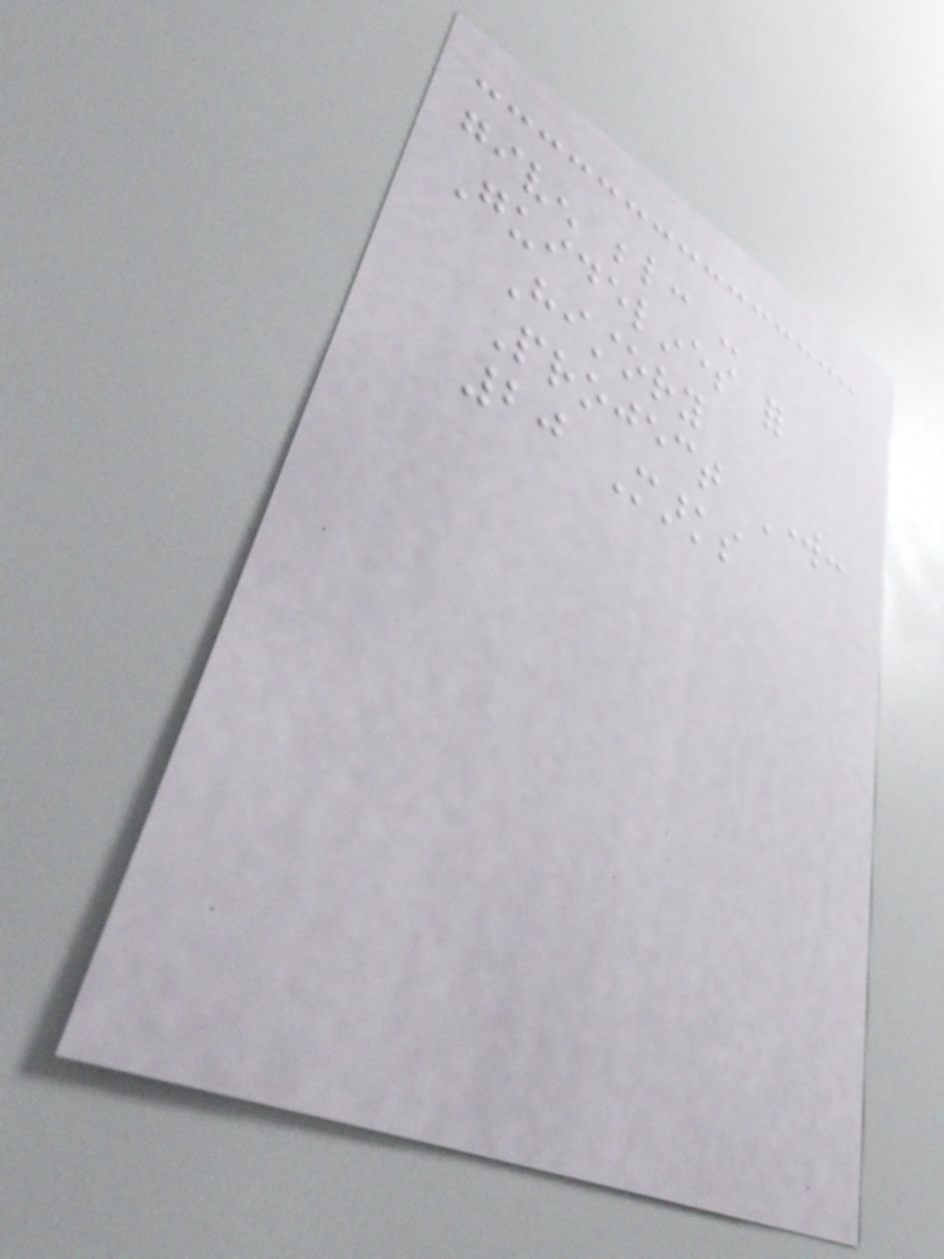given below: -
Guidelines for
History
Project Work:
20 Marks
